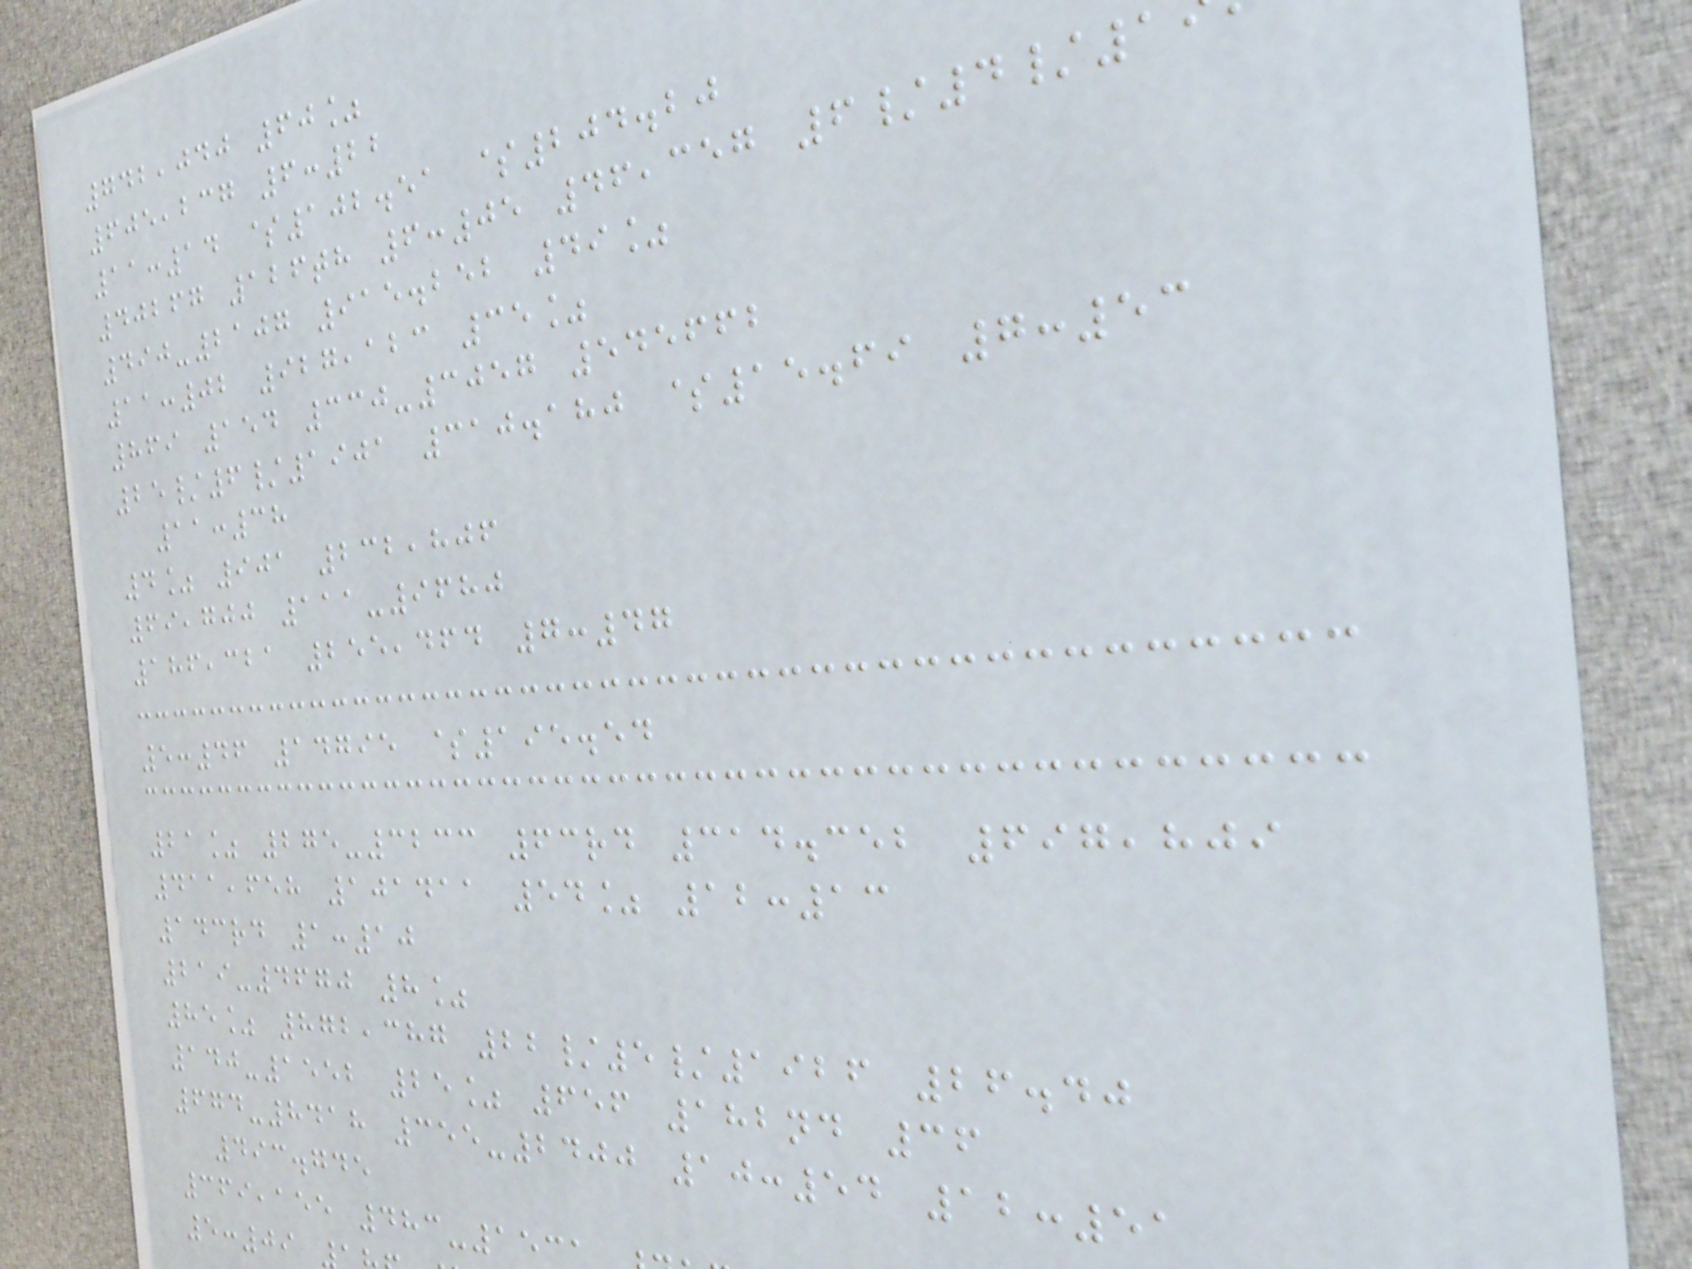742,040 60%
605,237 6:22
11:14 $102.51 $204.20
40267 126th 6:05 46,357 6/4/1
490-2107 915.252 49%
11:02 927,123 35%
869 154 330-3057 545662
25/6/1901 310.180 $15.69 7:53
11:38
4% 901 232,806
69,700 111-9680
186,321 255,464 7:47
5:46 14795 $195.54
21% 275-3233 63rd 314.352 697,809
411,658 101411 54% 12:13
143rd 1:10
219-4670 8%
85% 872,387 22/5/1926 26.40
140-1552 25% 656 182nd 36
674-8418 355-2400 10:54 12:51
493.745
369,155 483-153
5:09
